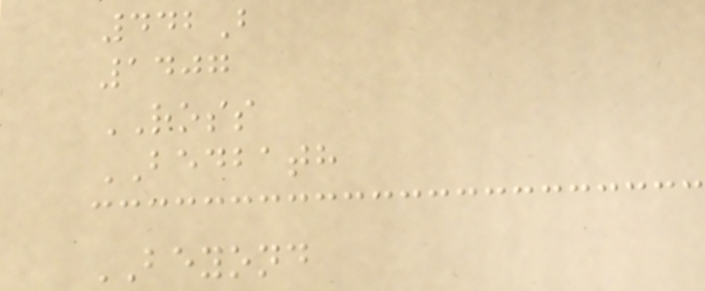442B
1407
ROSS
BEDBATH
BEYOND
